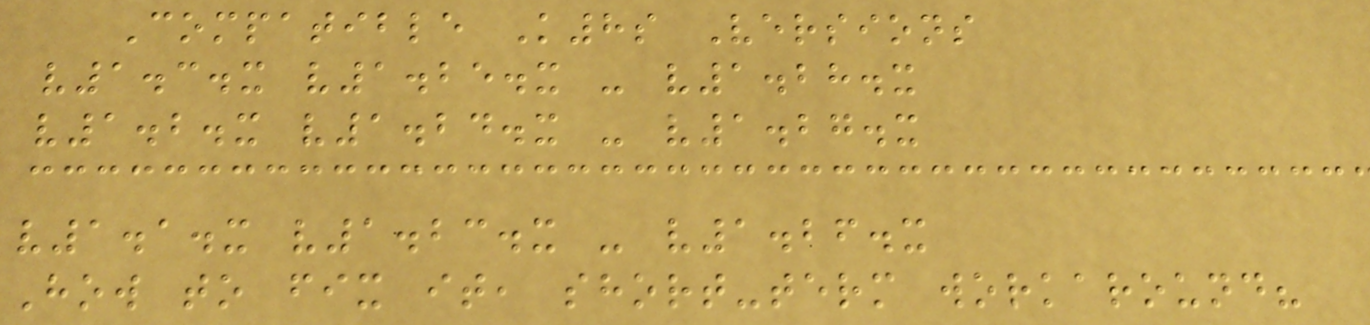Compatible K8s Versions
v1.3.x v1.25.x - v1.28.x
v1.2.x v1.24.x - v1.27.x
v1.1.x v1.23.x - v1.26.x
How to fix it, short-term workaround?
